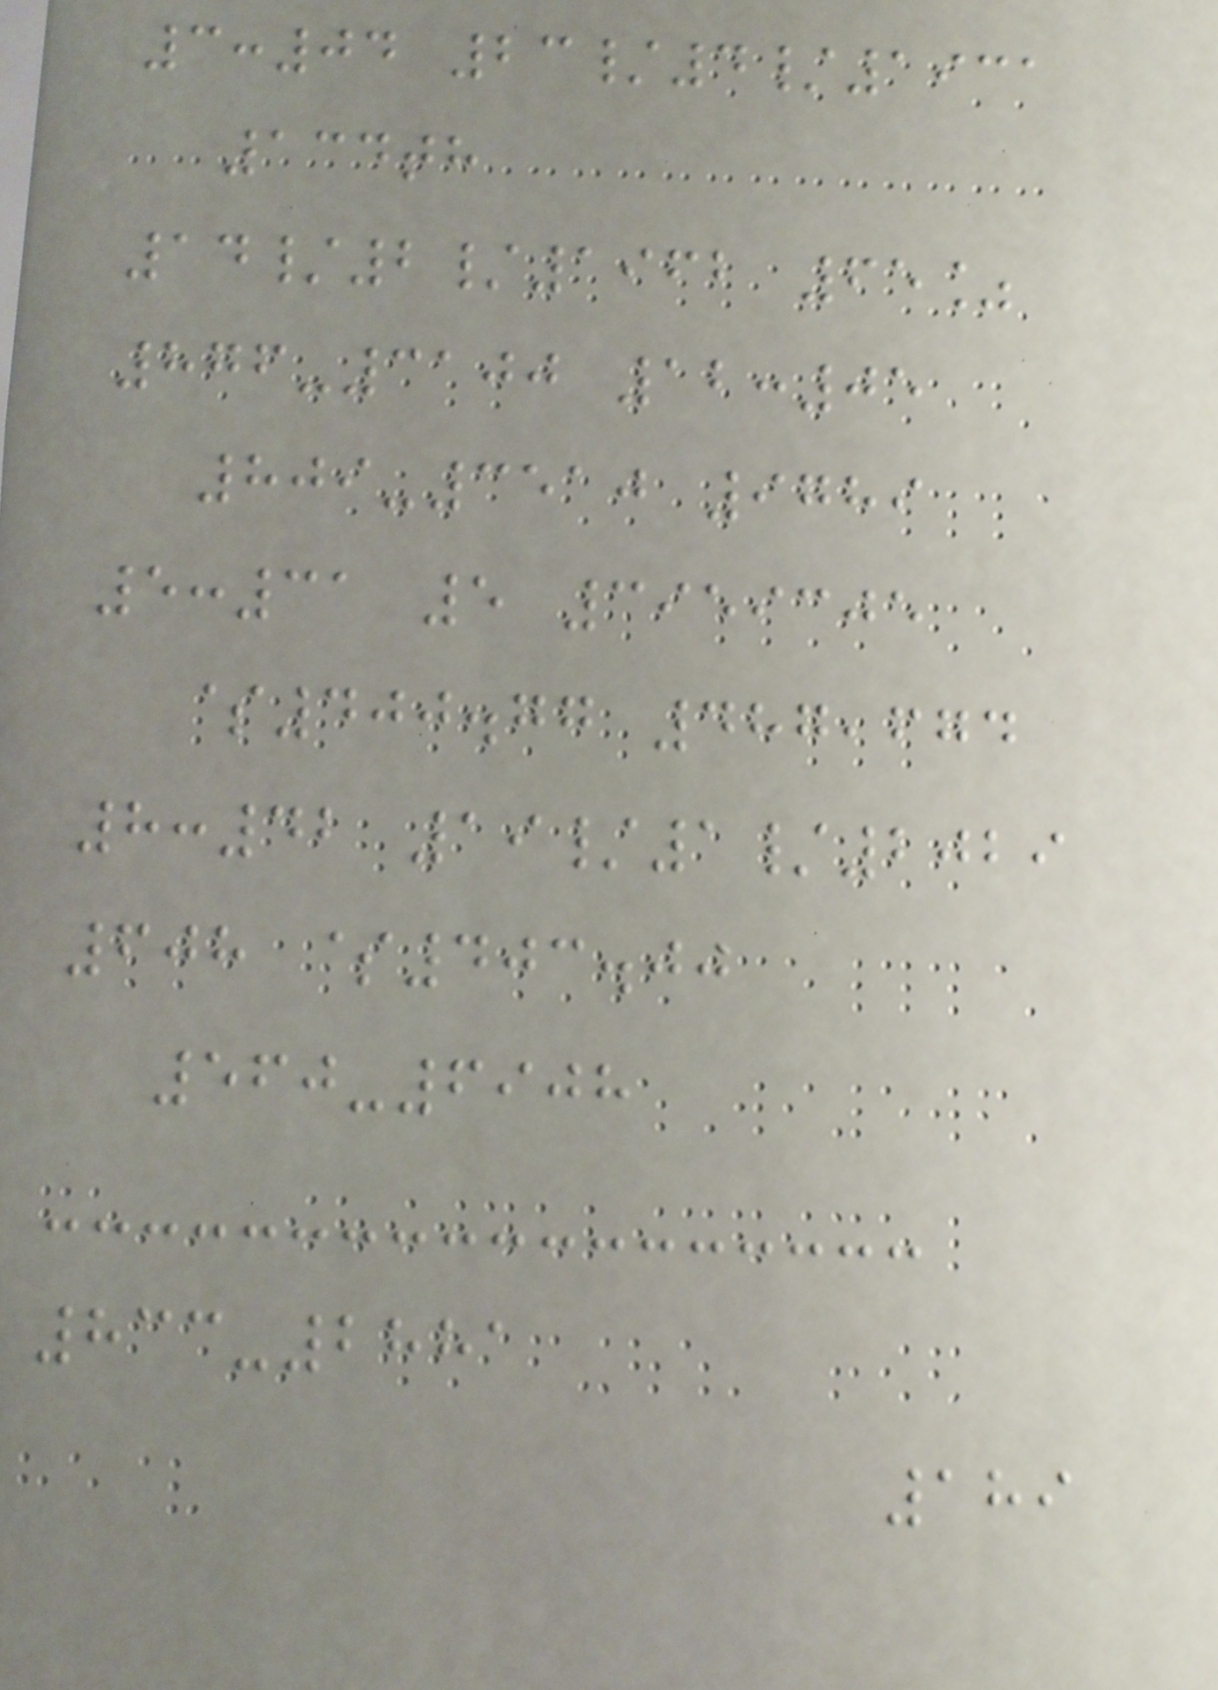3:04 23/4/1931
134th
14/2/1962 65%
876-3100 12:05
809-3510 9789
5:31 5 3959305
$400.77 487,674
8:42 19/1/2029
608 $403.00
560-6908
833-2881
189
